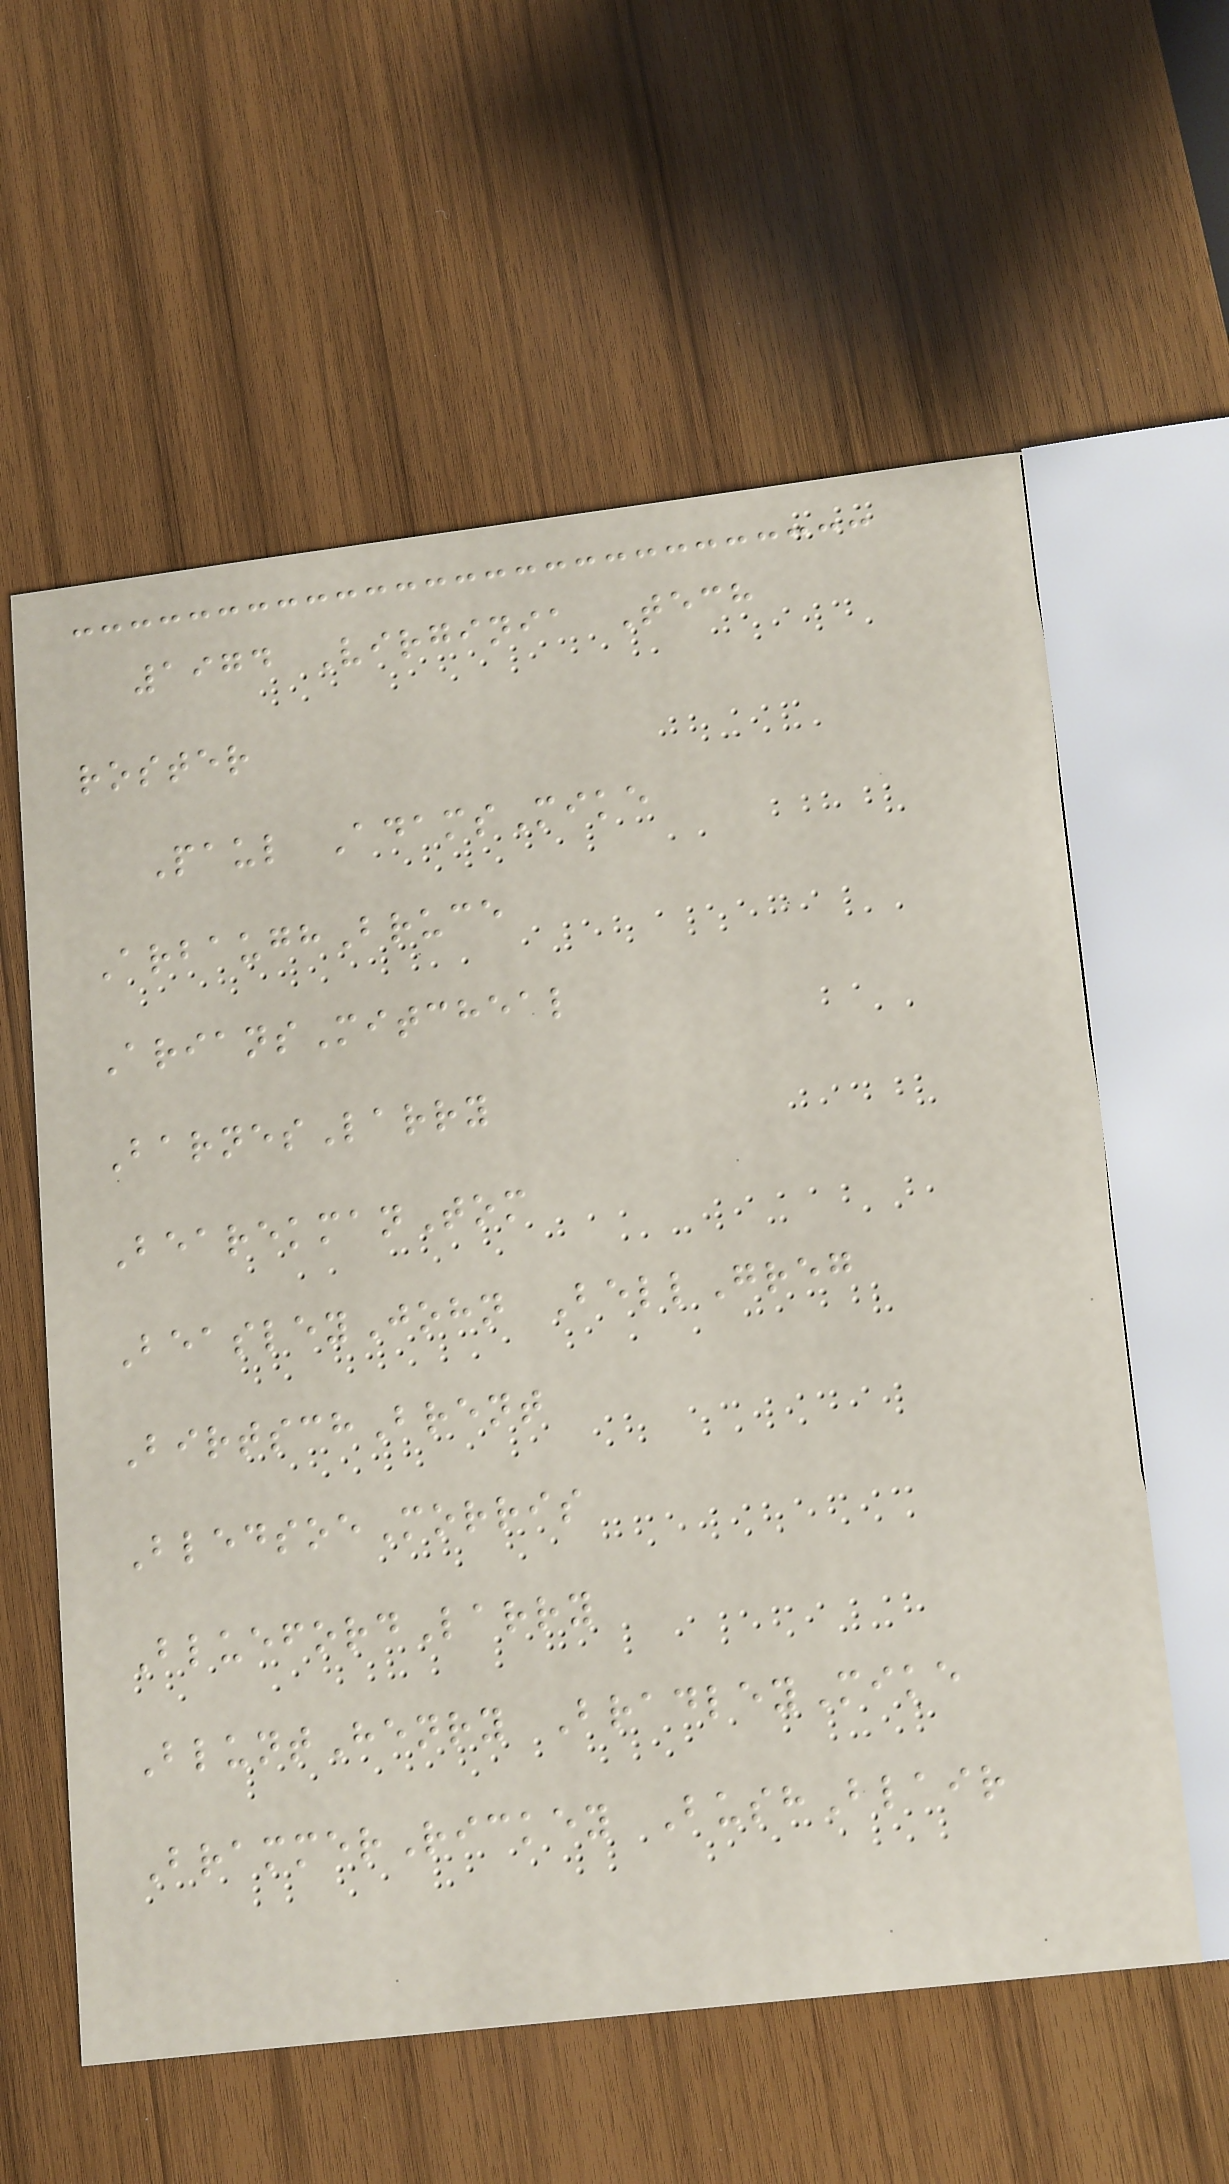1974 Virginia Tech
roster
Paul AdamsMike
ArbaughBruce
AriansMitcheal
BarnesLarry
BearekmanTom
BeasleyJohn BellGreg
BirtschBrent
BledsoeMorris
BluefordLarry
BluntHenry BradleyMike
BrammerRickey BushBlair
